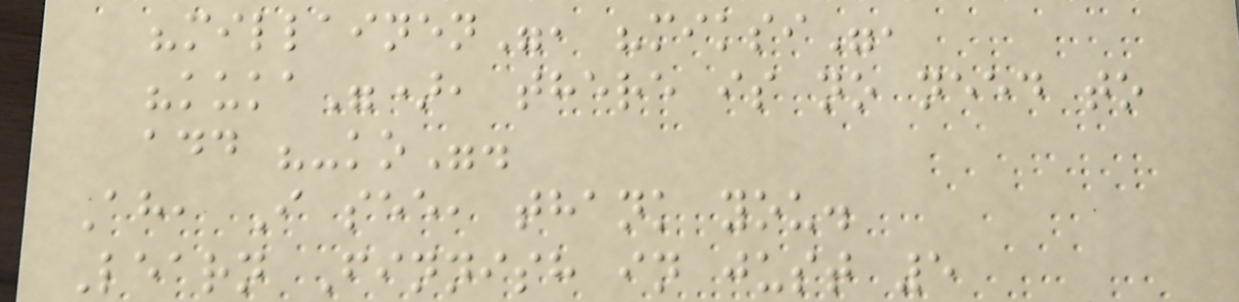"millainen", "miksi",
"kuka"), there is no need to
add "-ko".
Ah, I see, thank you.
Learn Finnish in just 5
